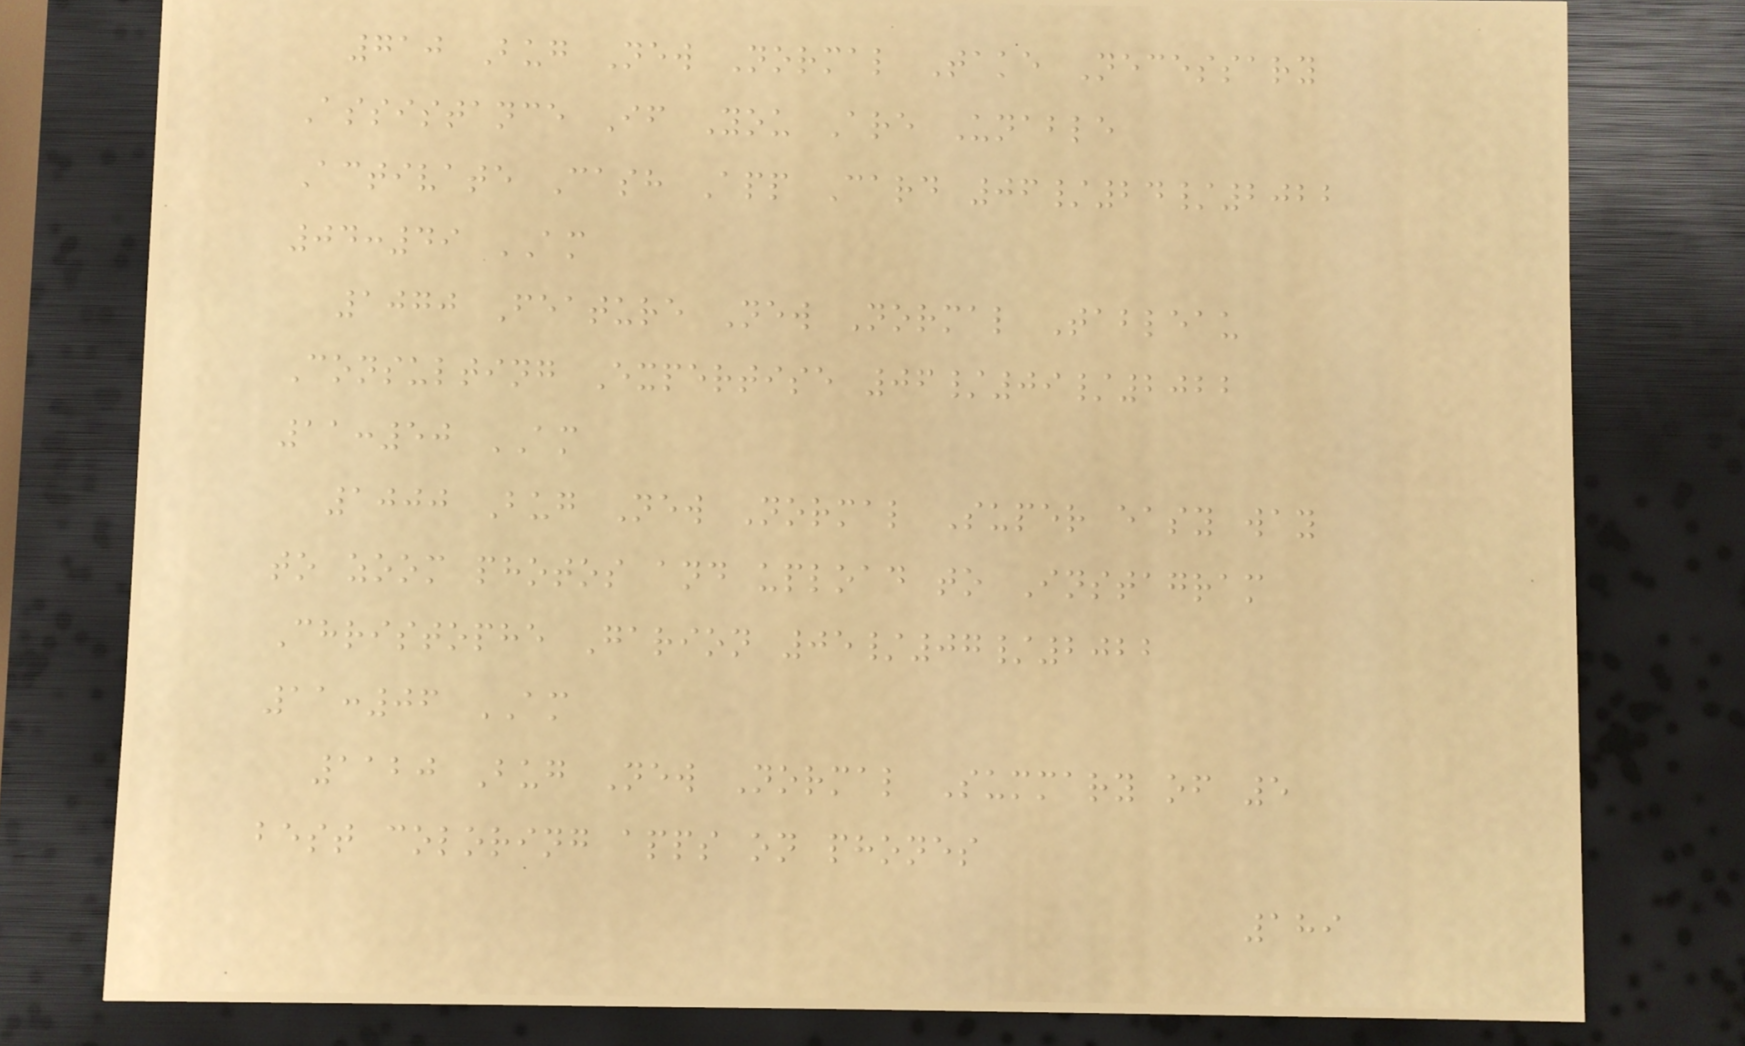710 Bug New Normal Take Necessary
Assistance If You Are Unable
Activate Cash App Card 06/24/2022
04:49 AM
1070 Feature New Normal Tableau
Consulting Expertise 06/09/2022
11:50 AM
1000 Bug New Normal Super easy way
to zoom photos and upload to Instagram
Christophe Garion 05/07/2022
11:06 AM
1120 Bug New Normal Summary of 5
best coloring apps on phones
189
